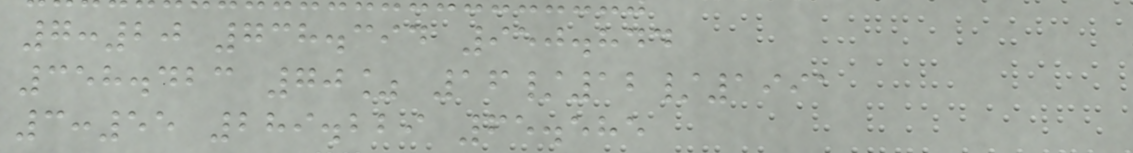7:20 738.394 950.844
358.423 70% 16/12/1991
3:55 289.229 65.585
